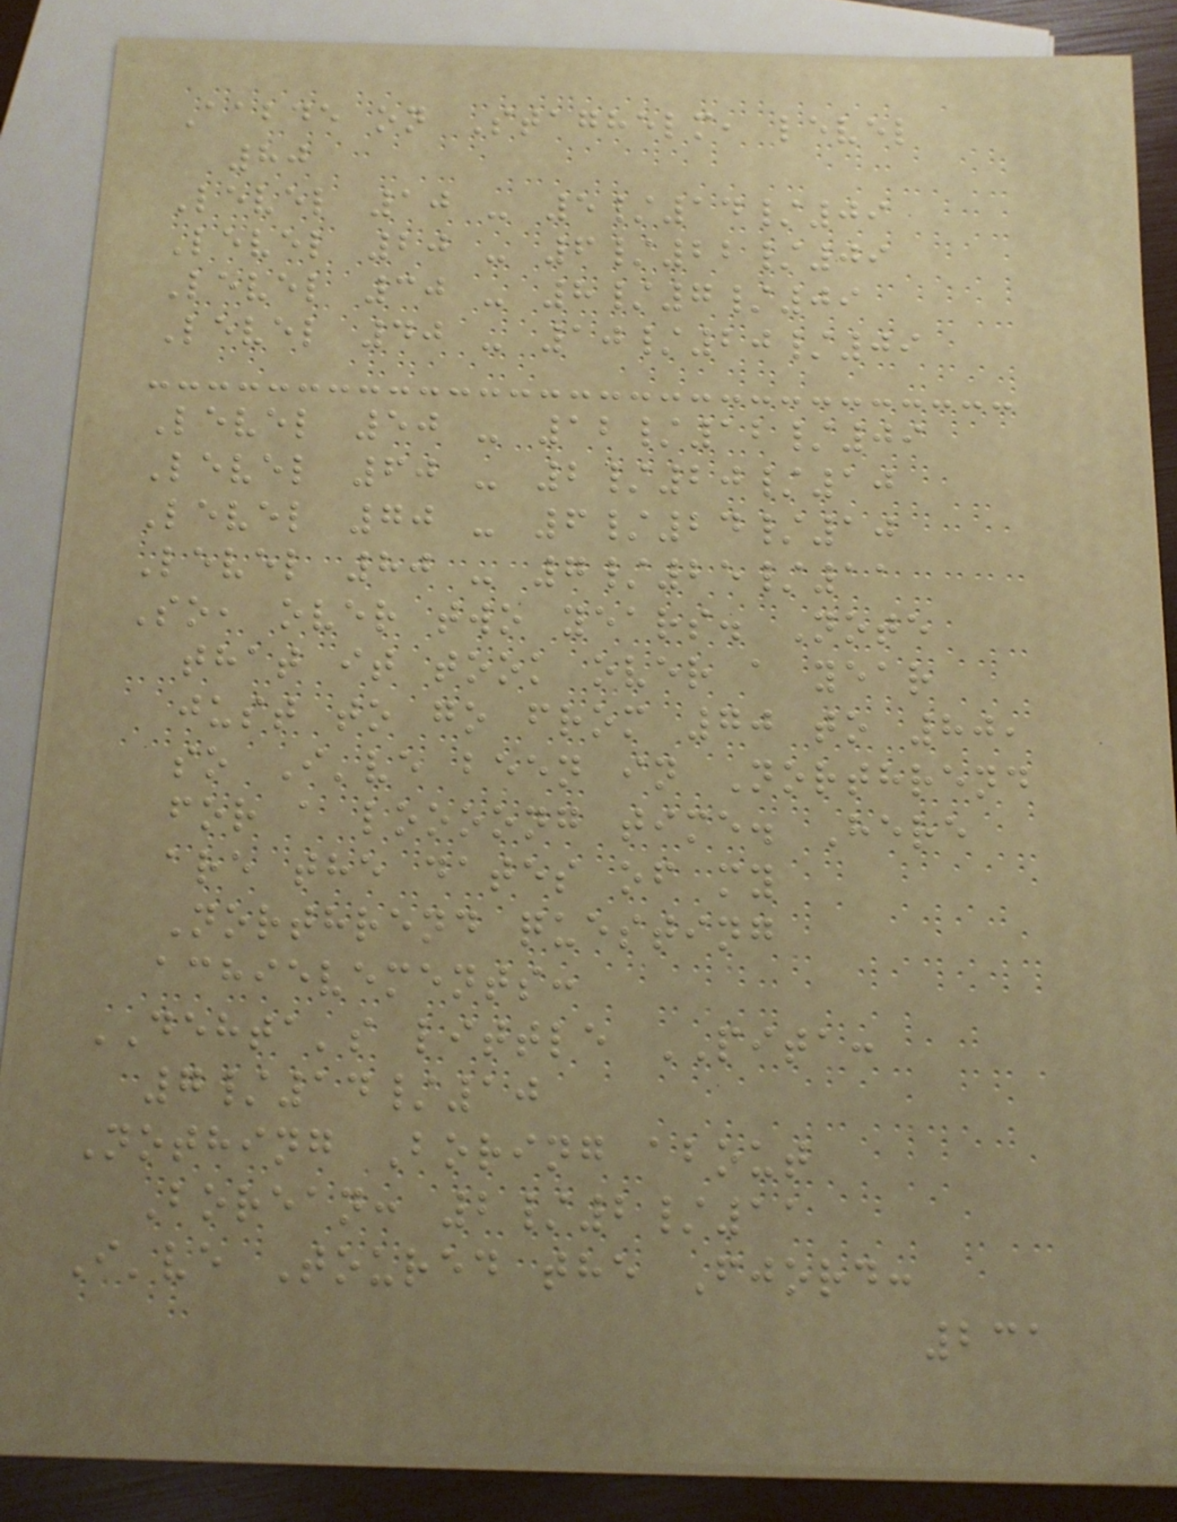Aabde on Staghelm, level
80
Level 10 - 5/14/09
Level 20 - 6/22/09
Level 30 - 8/7/09
Level 40 - 10/20/09
Level 50 - 12/12/09
Level 60 - 2/20/10
Level 70 - 6/24/10
Level 80 - 7/25/11
So, over two years. Note
that it took over a year
just to go from 70 to 80,
so I've been in Northrend
for a loooong time. Here
are the dates of my
Northrend questing
achievements:
DEHTA's little PITA:
7/14/10
Nothing Boring about
Borean: 2/2/11
I've Toured the Fjord:
231
